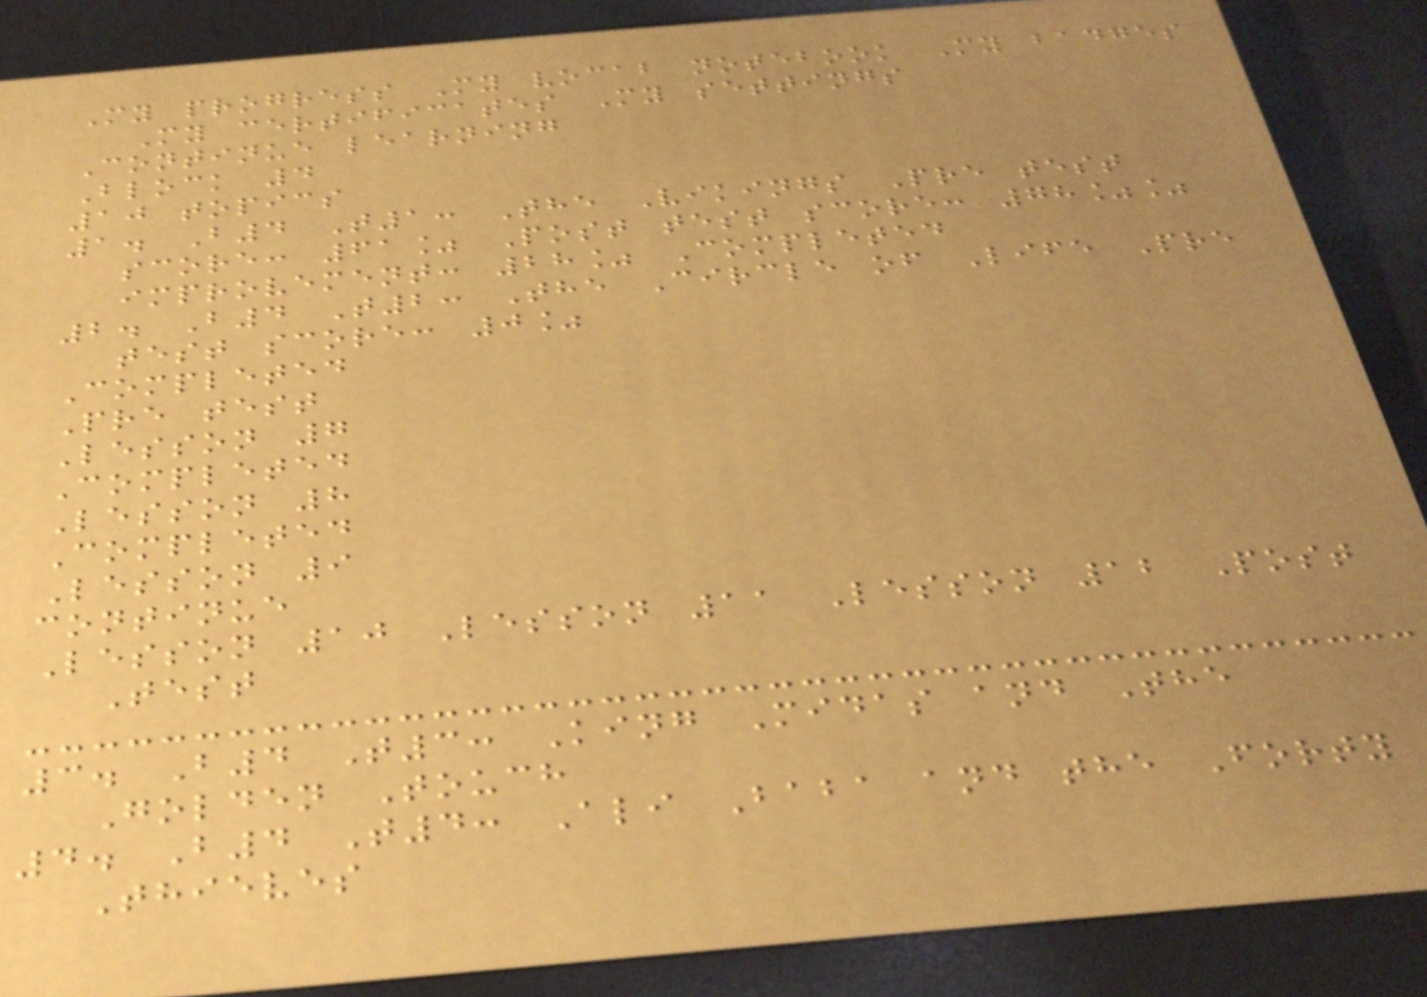My progress My vocab notebook My badges
My certificates My settings
Continue learning
Block 4
10 topics
1. B4 T1: The Vikings Pre test
score: 61% Post test score: 78%%
improvement: 28% Completed
2. B4 T2: The Circle of Life Pre
test score: 0%
Completed
Pre test
Lesson 7
Completed
Lesson 8
Completed
Lesson 9
continue
Lesson 10 Lesson 11 Lesson 12 Post
Test
3. B4 T3: King Midas and The
Golden Touch
4. B4 T4: Ali Baba and the Forty
Thieves
